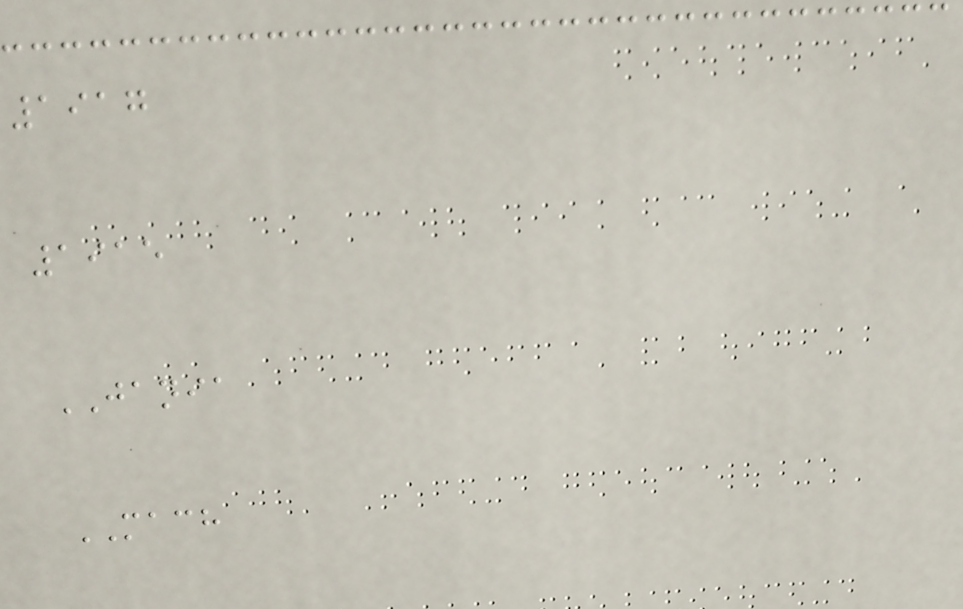1917
1915
JANIA
MACH
